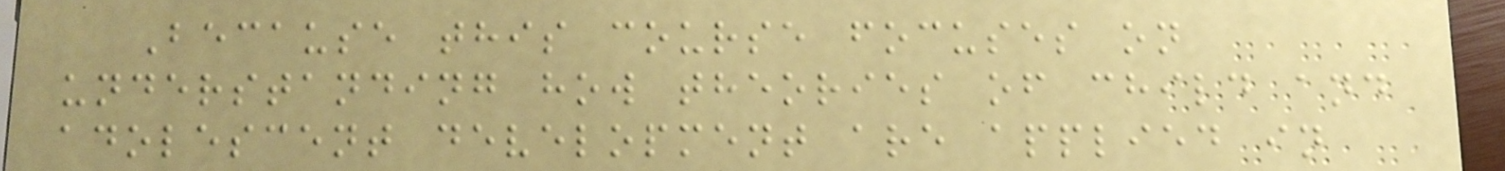Because this course focuses on
understanding how theories of child and
adolescent development are applied in
